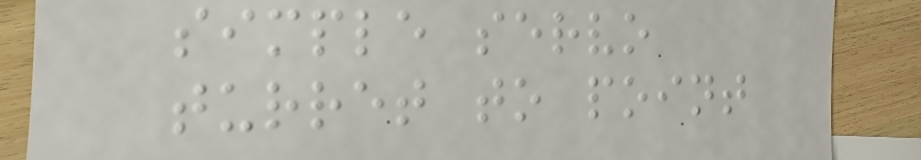simple servo
turret to point
